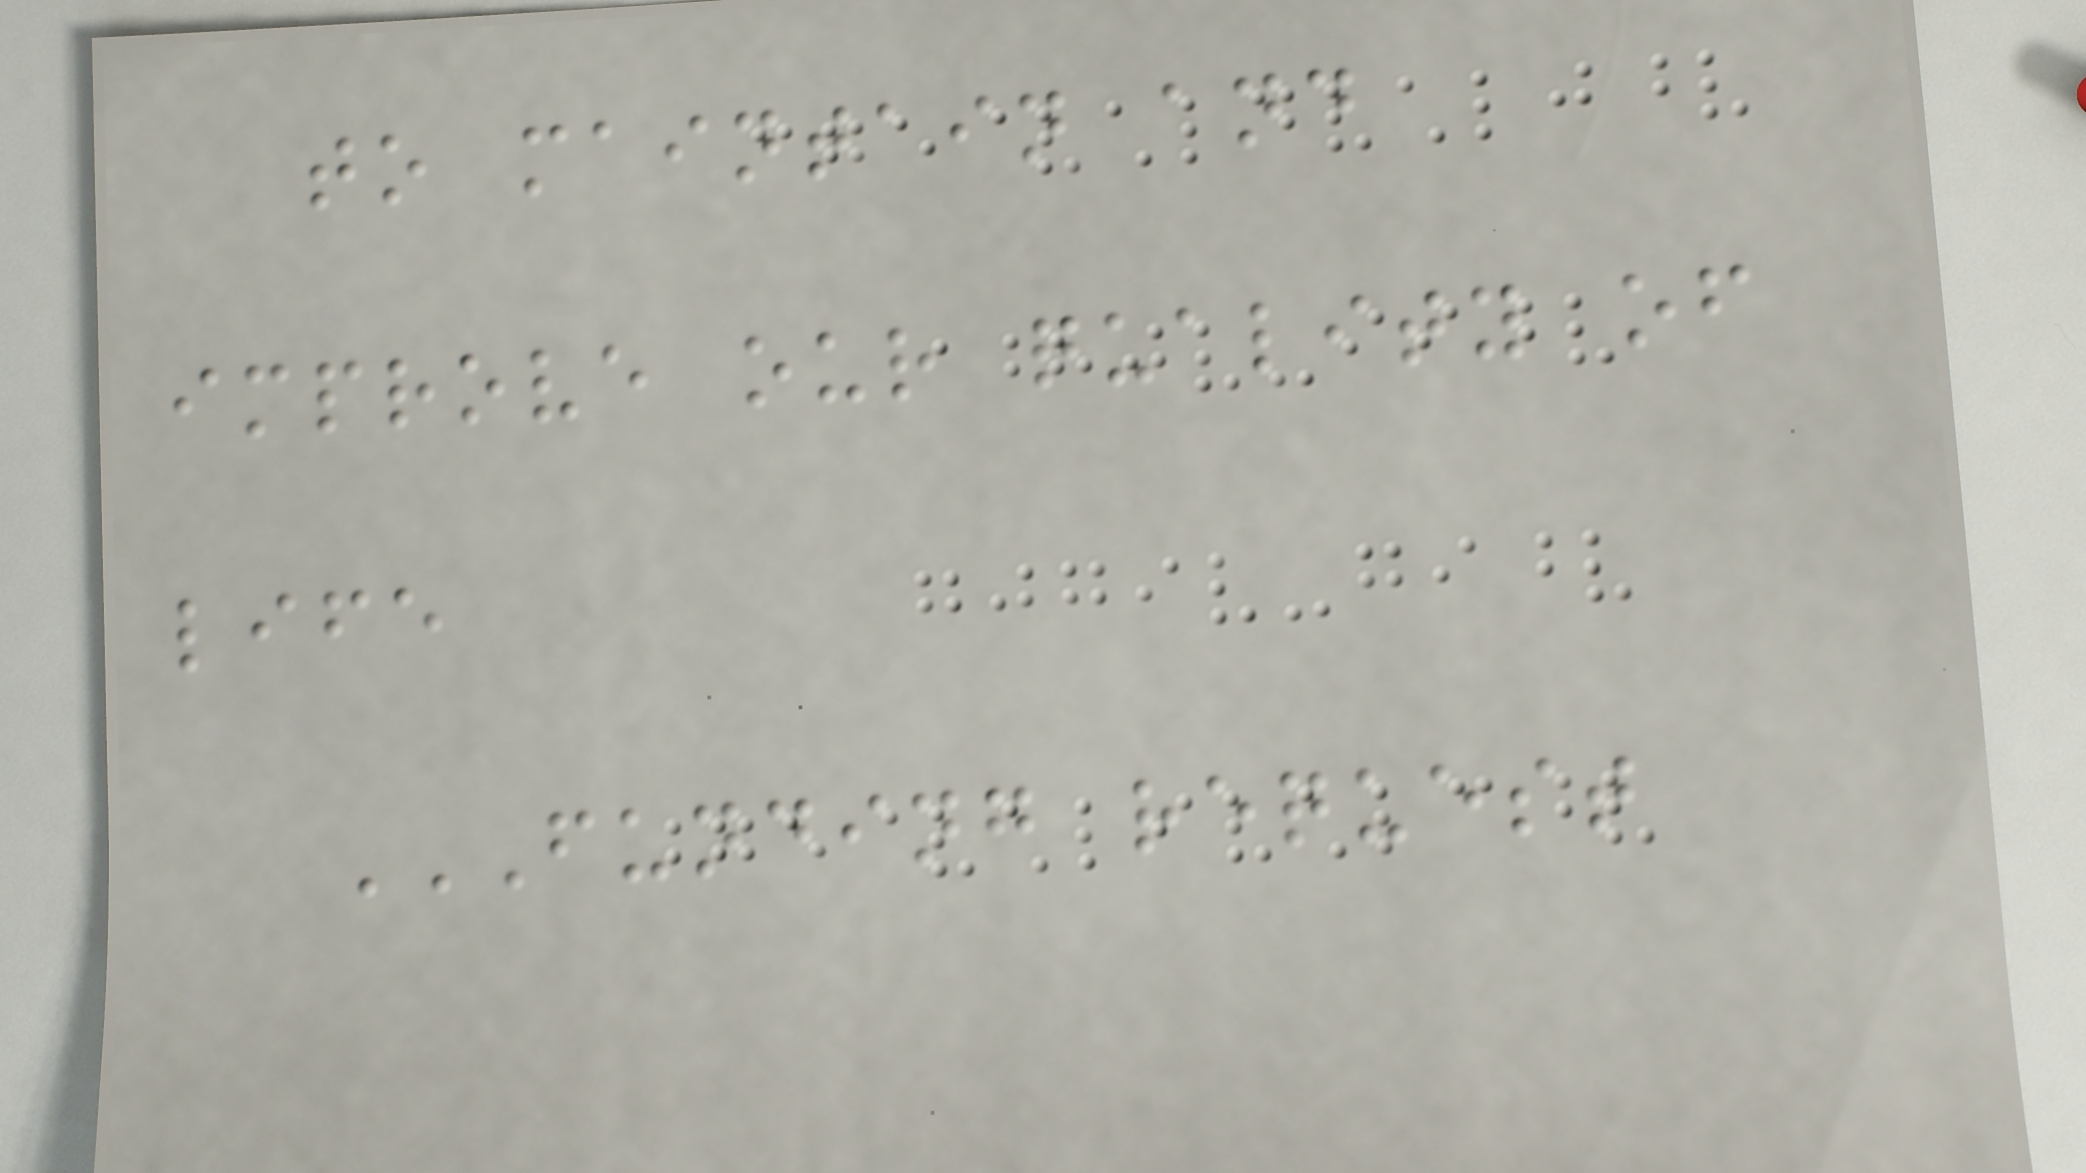to maintain and
improve our quality of
life
FUNDING REQUEST
